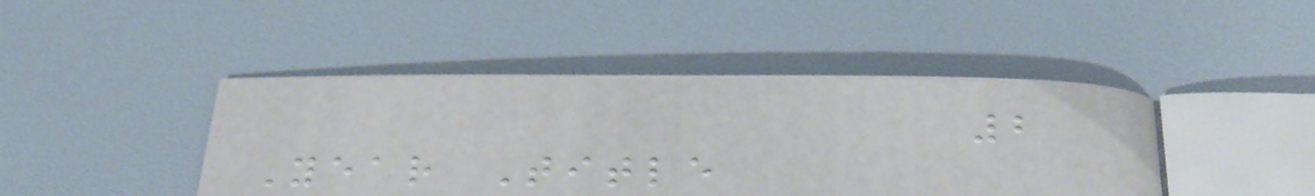2
Year Title
